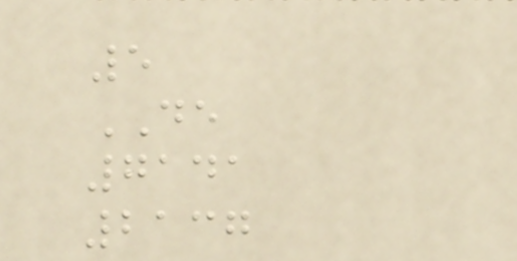5
DE
7141
2137
